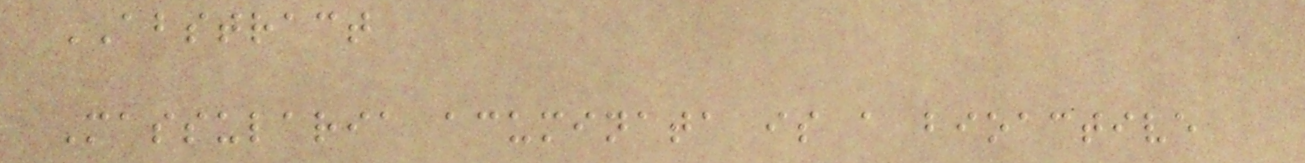ABSTRACT
Massularia acuminata is a bioactive
